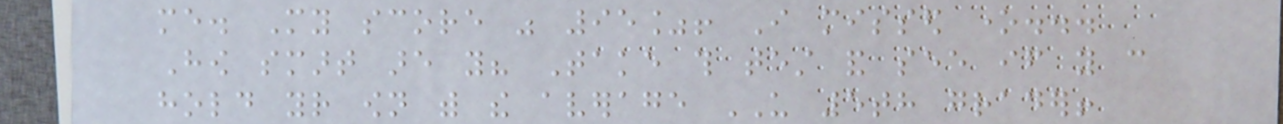me. My score was 95%! I missed one...
How smart are you? Take this test and see if you can
hold your own with the average US 5th grader!
